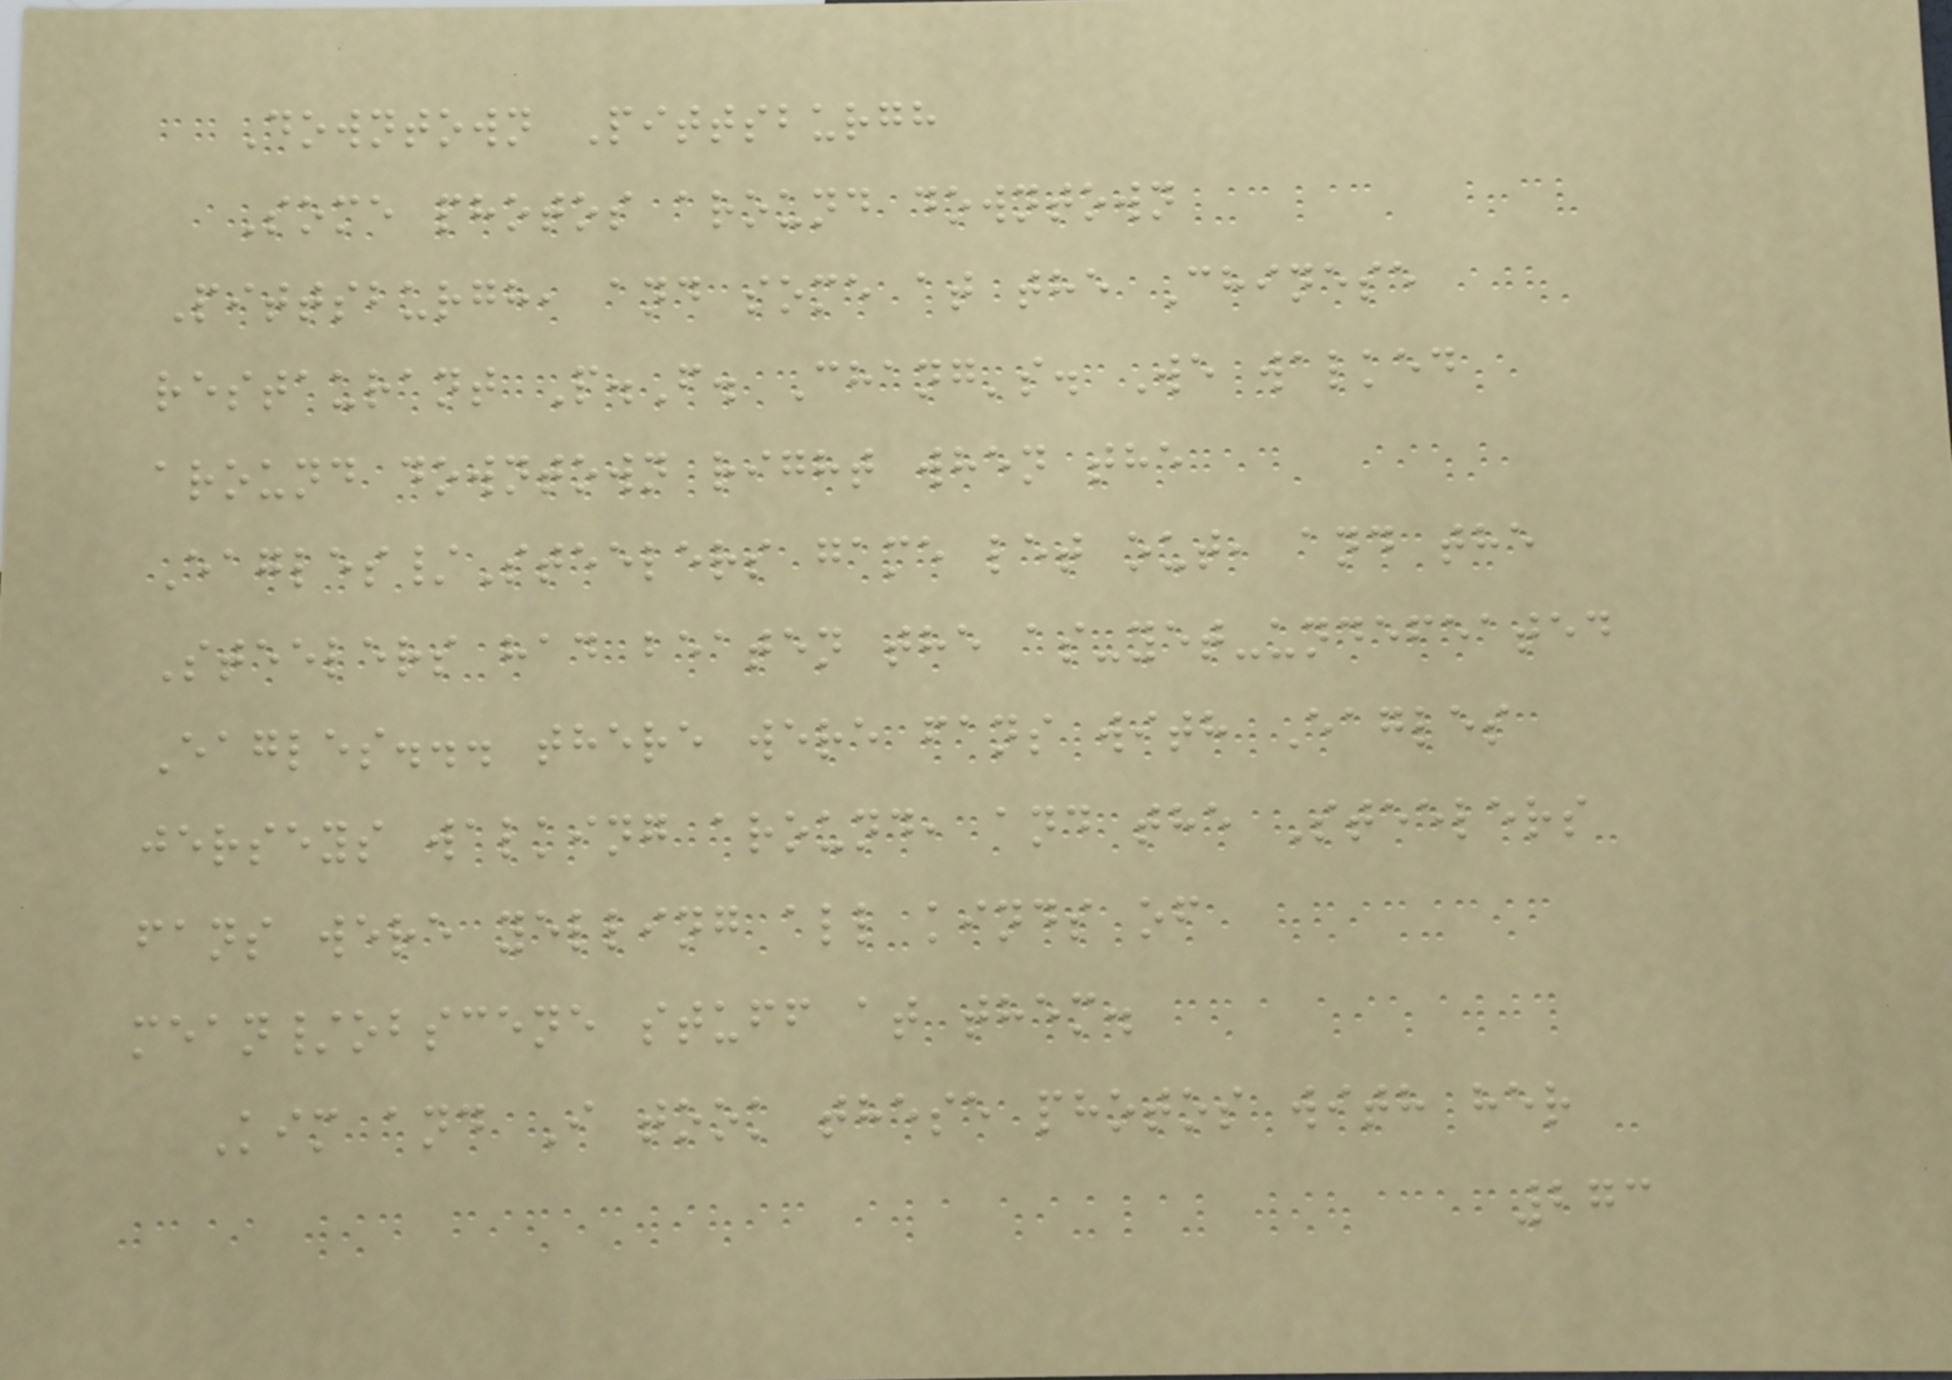Downtown Pittsburgh
Some photos around downtown
Pittsburgh, and some at the Chinese
restaurant P.F. Chang's. We walked
around downtown right when the
Eagles/Steelers game let out, and the
Steelers had beaten the as-yet-undefeated
Eagles... there were fans with Eagles
jerseys walking around, and the Steelers
fans were yelling all kinds of
mean/obscene stuff at them.
Kim and I took these photos with her
273
